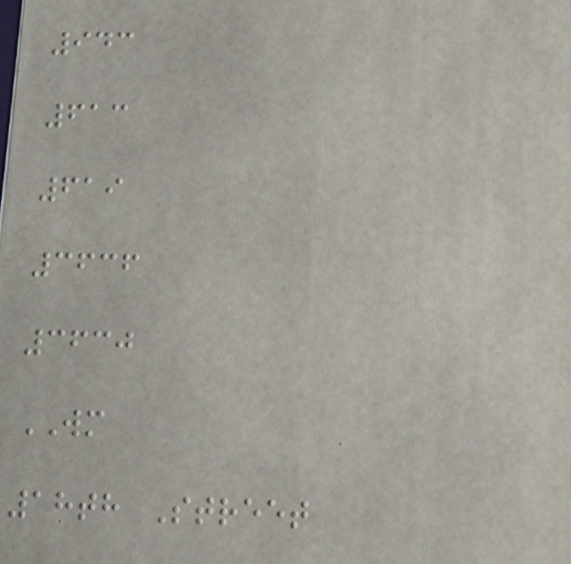943
613
619
3636
3630
WM
18th Street
